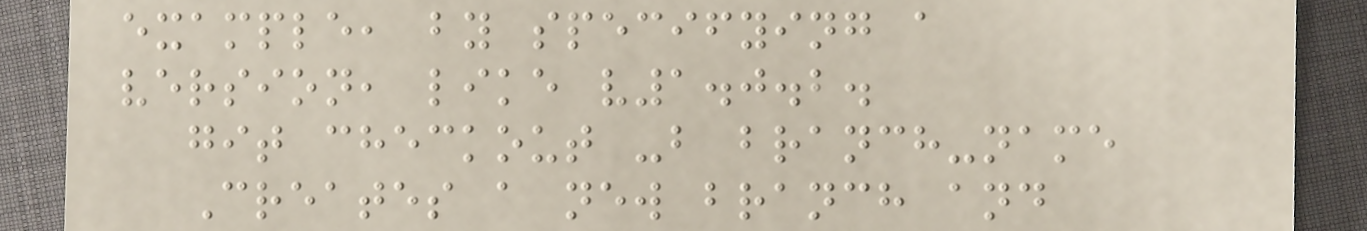example, by specifying a
version, like v1.0.2.
git checkout -b branch-name
Creates a new branch and
